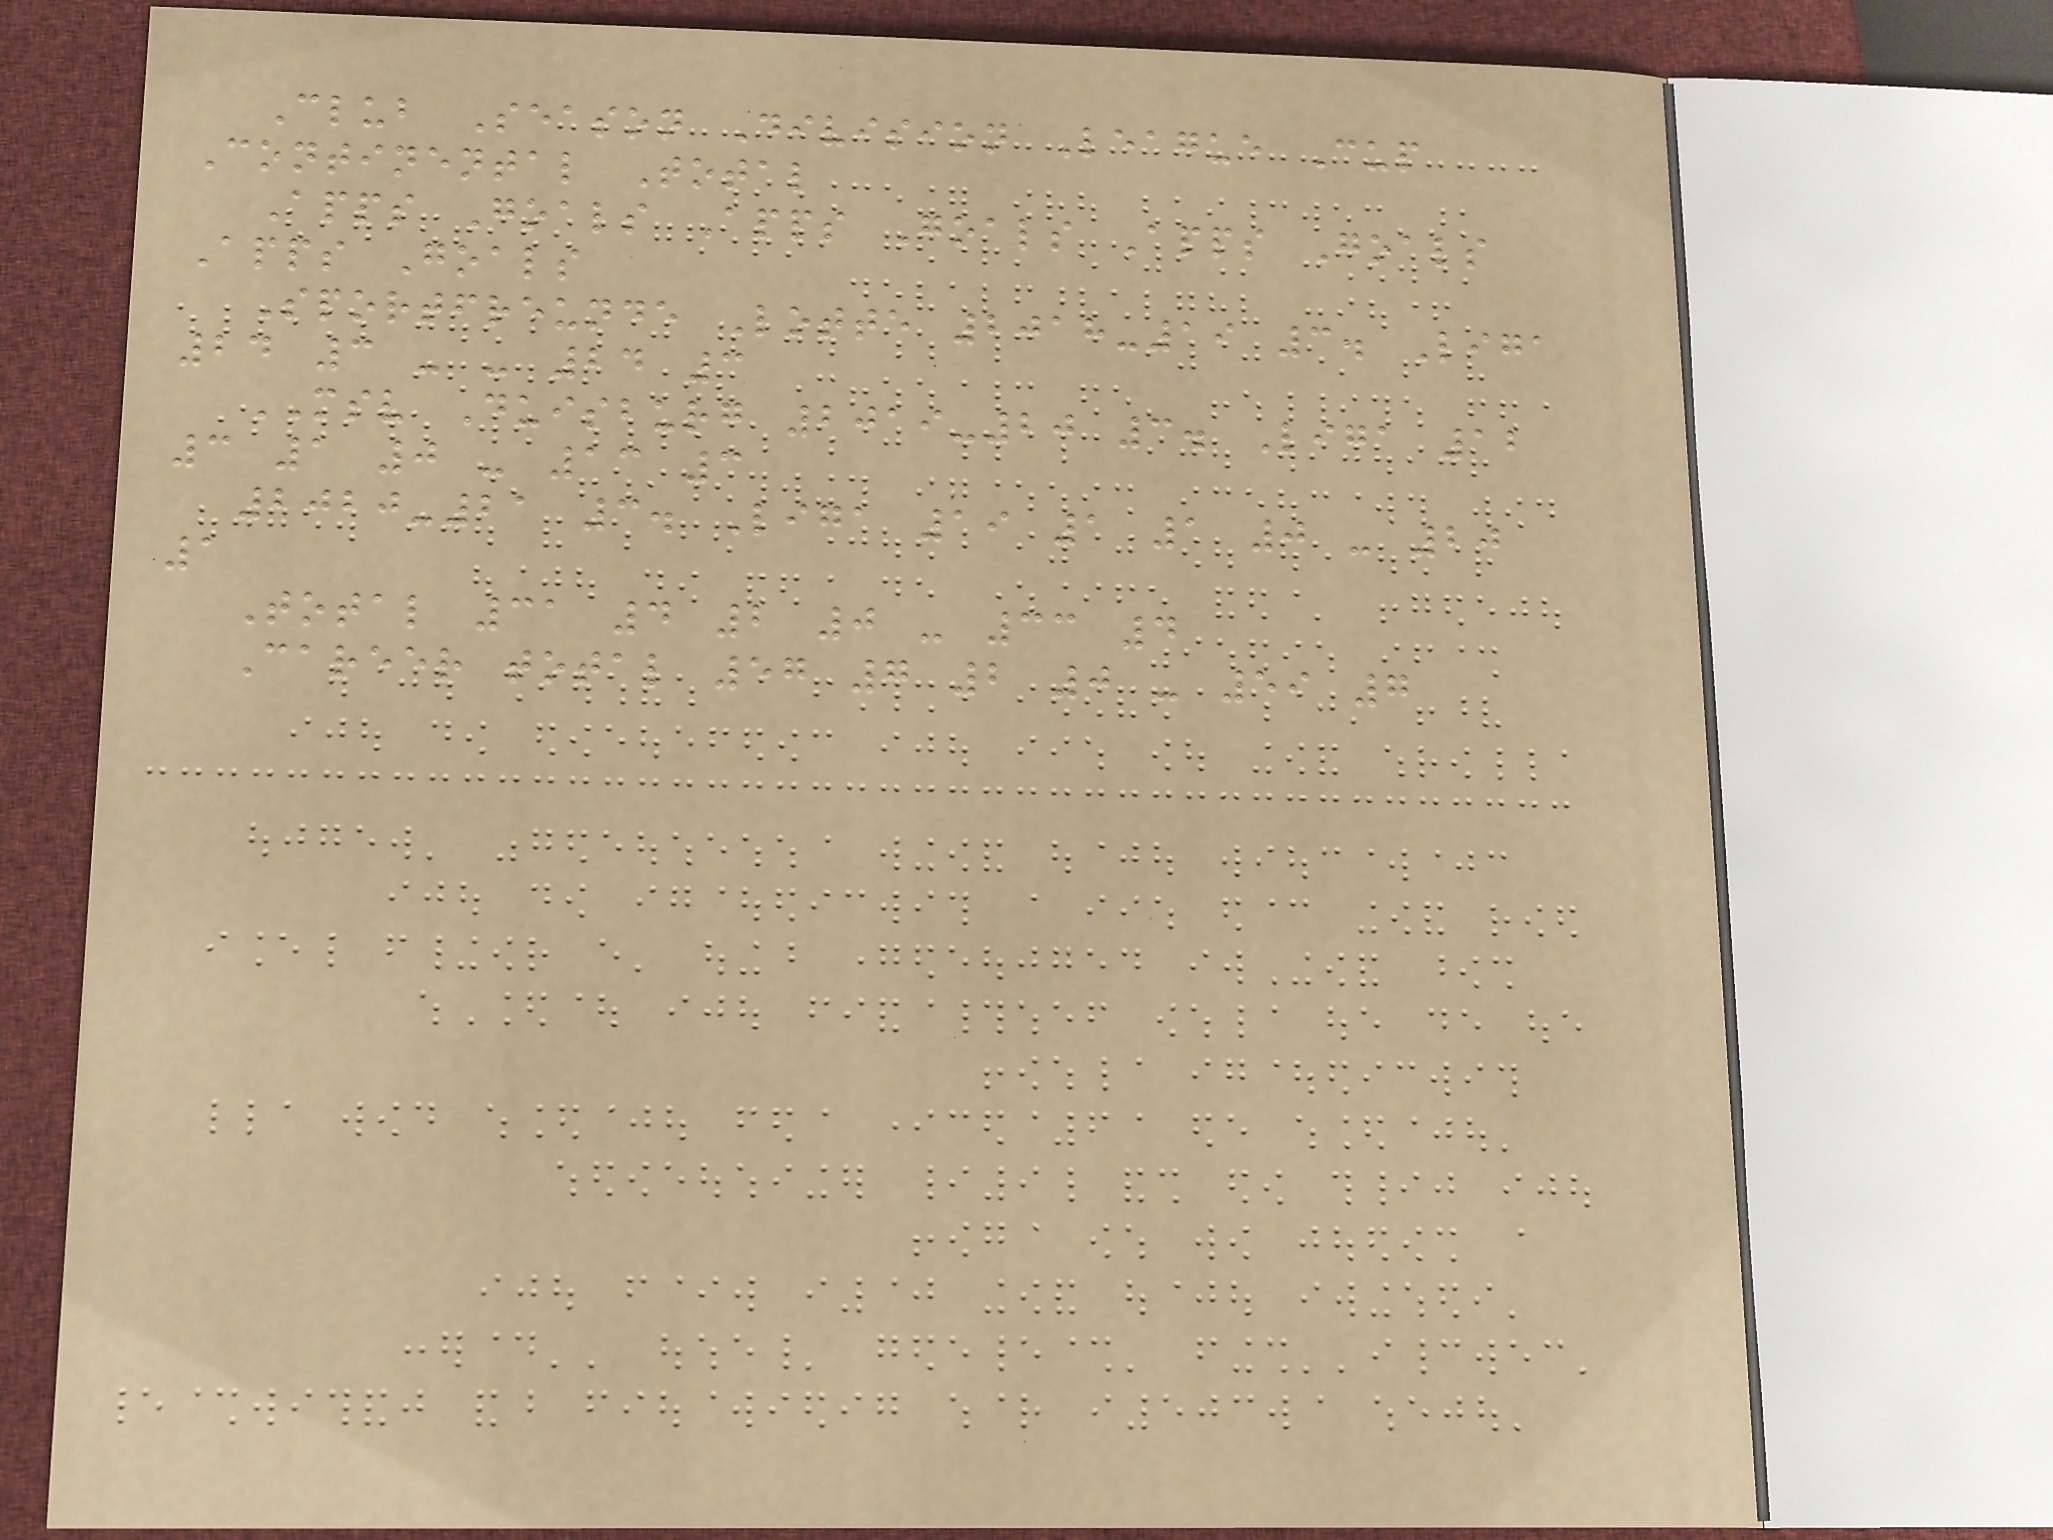Club Season Division League Cup
Continental Total
Apps Goals Apps Goals Apps Goals
Apps Goals
Sportfreunde Lotte 2018-19 3. Liga
24 3 - - 24 3
MSV Duisburg 2019-20 3. Liga 12
3 1 0 - 13 3
2020-21 3. Liga 19 1 1 0 - 20
1
Total 31 4 2 0 - 33 4
Career total 57 7 2 0 - 59 7
